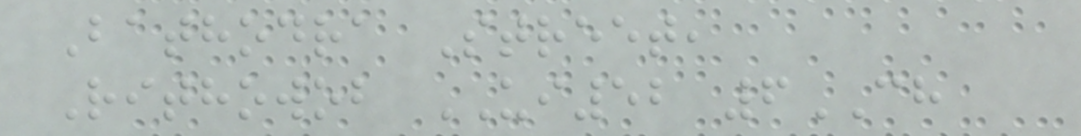Bathodra Street,
Rithowob UI52 6CH
